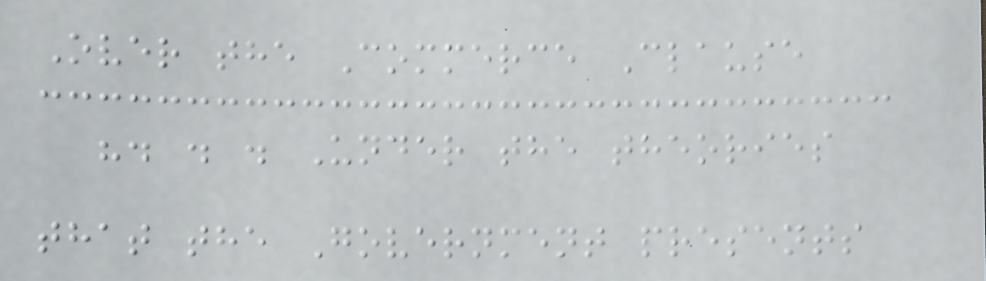Over the Commerce Clause
". . . Under the theories
that the Government presents
